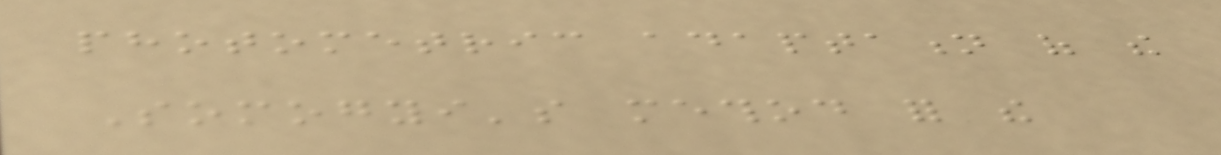photometric adaptation of the
Somogyi's method for the
